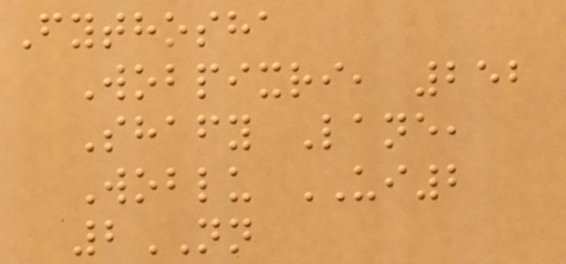Fythosha
Wobpixri, 252
Shafy Lane,
Woblu UI2
2NN
